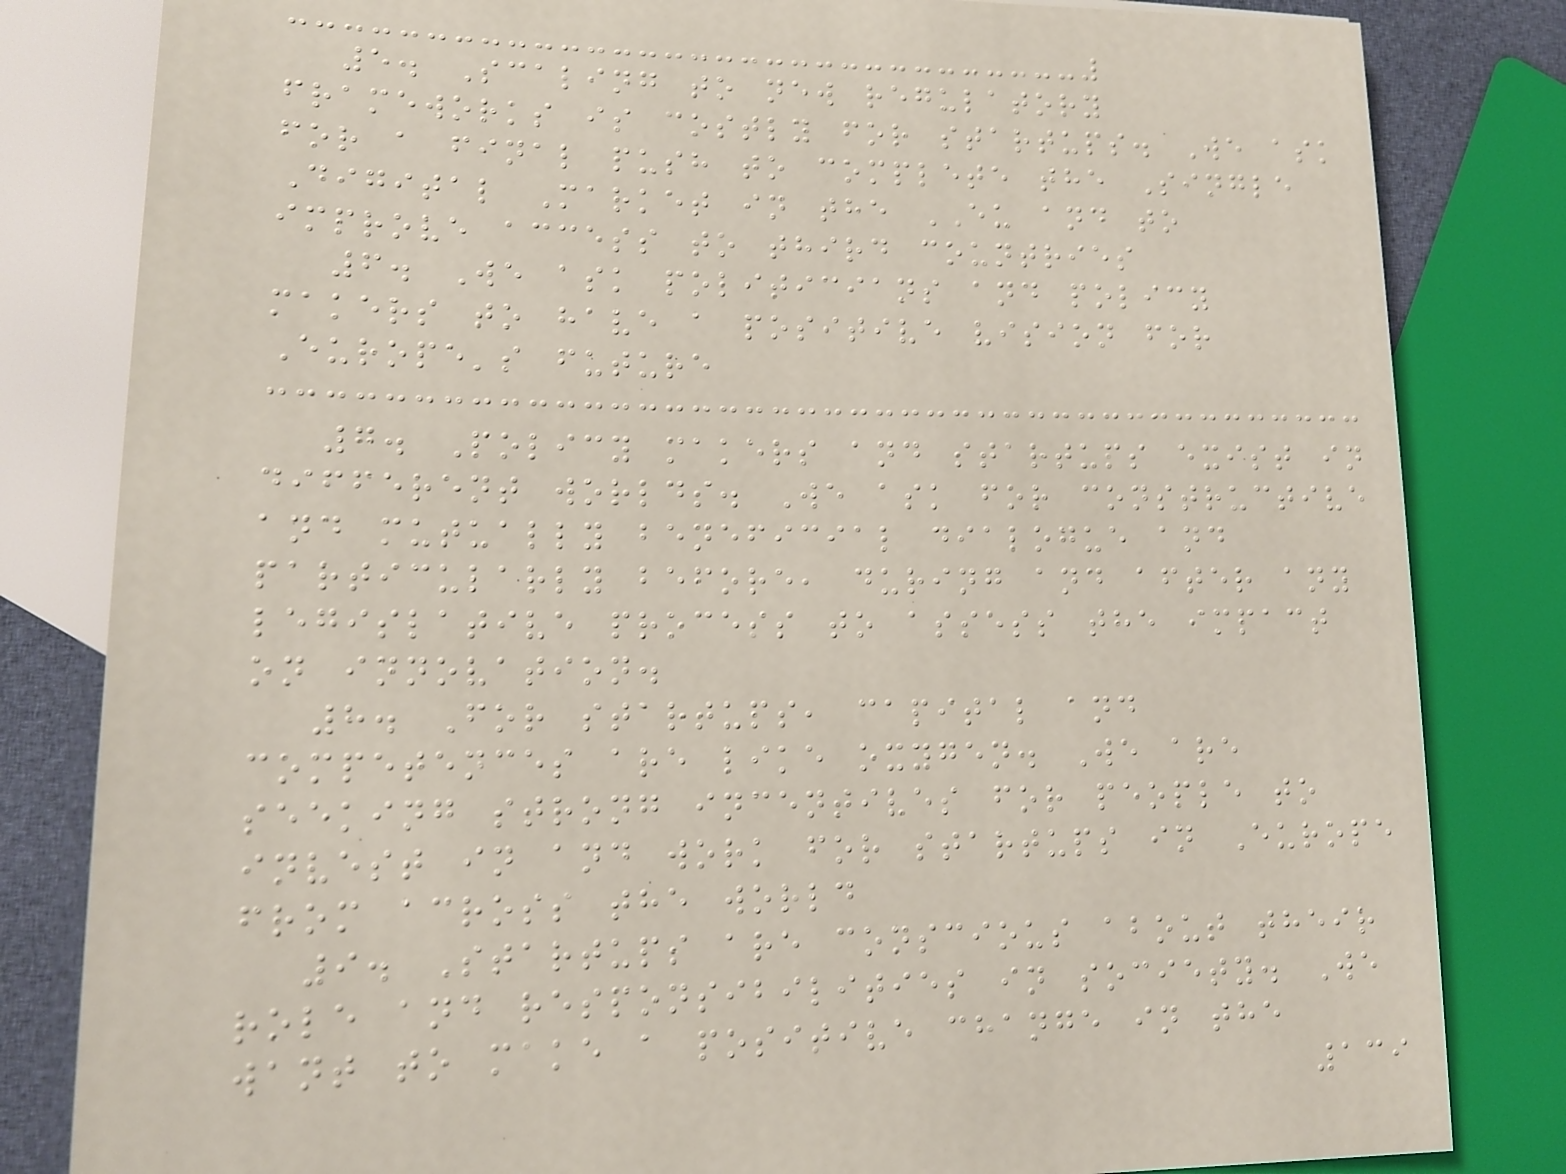5. Scaling to new regulatory
frameworks is costly for startups. We ask
for a final push to complete the Single
Digital Market in the EU and to
improve access to third countries
6. We ask politicians and policy
makers to have a positive vision for
Europe's future
7. Policy makers and startups exist in
different worlds. We ask for constructive
and mutually beneficial dialogue and
particularly before, during and after any
legislative process to assess the impact
on innovation.
8. For startups, capital and
competences are like oxygen. We are
seeking strong incentives for people to
invest in and work for startups in Europe
from across the world
9. Startups are conscious about their
role and responsibilities in society. We
want to make a positive change in the
139
